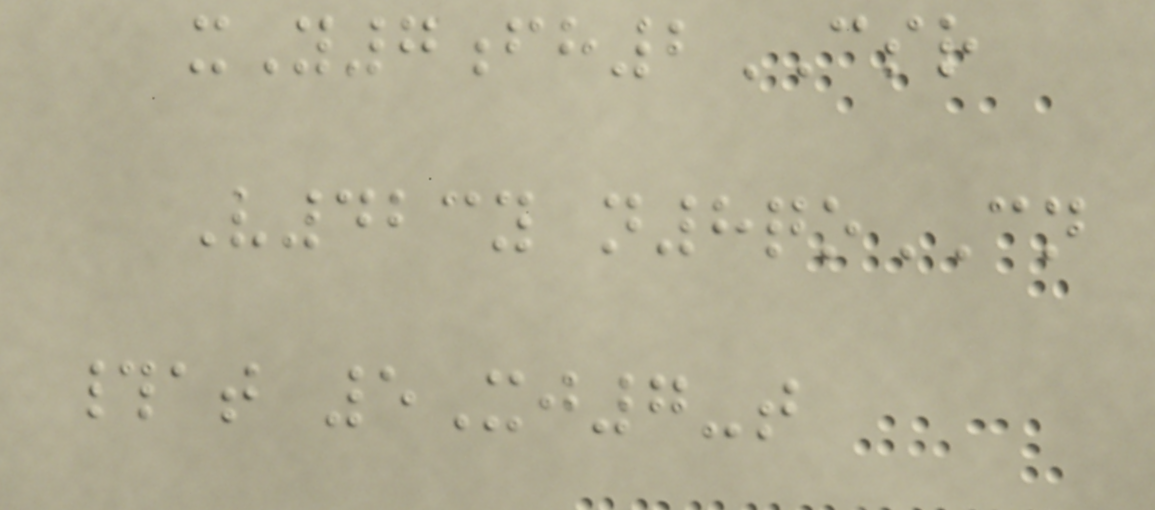xY7fh2CSR
V423y n8qoCN
#at 5Xj7-t
